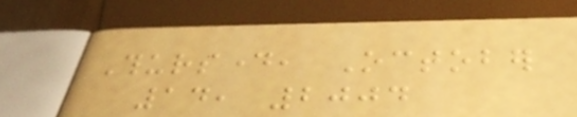Thursday, October
14, 2004
